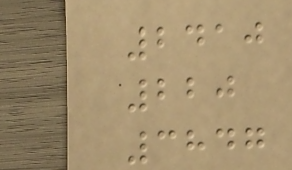2410
220
3847
